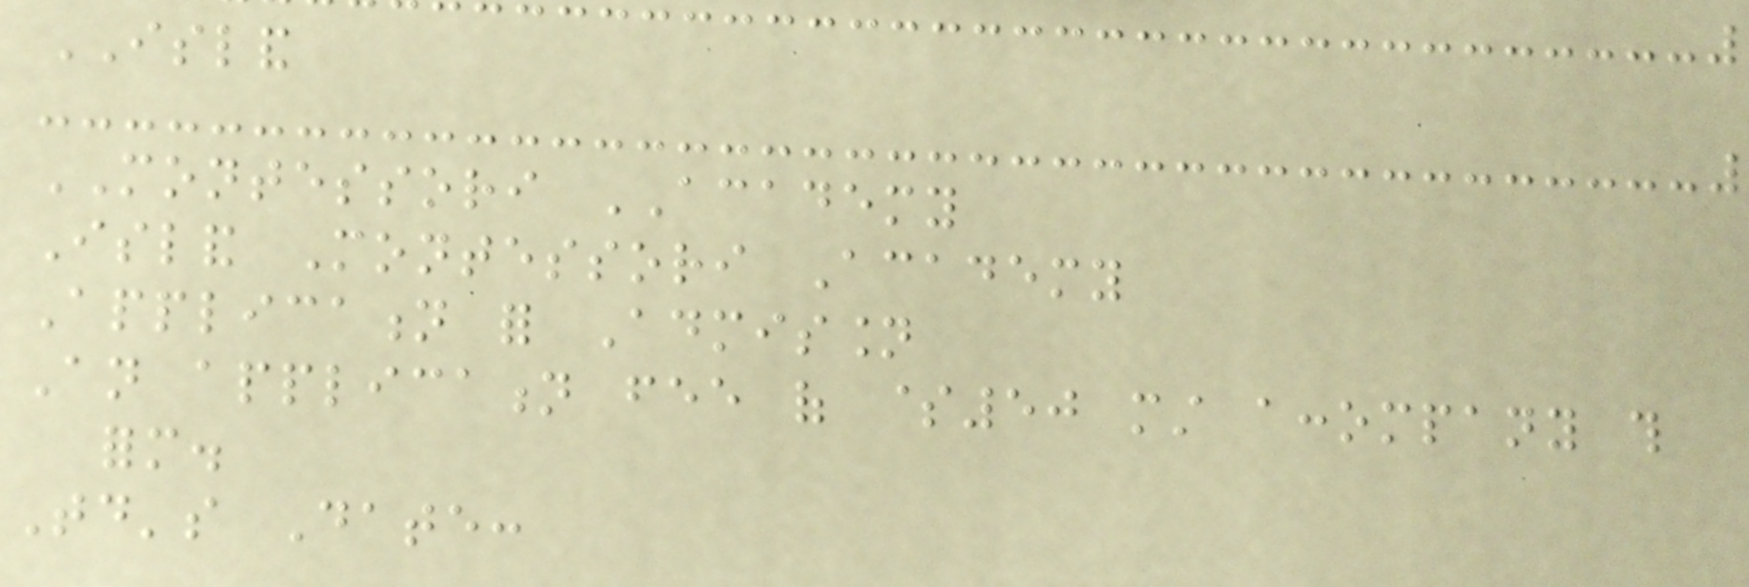ISLAND
MONTESSORI ACADEMY
Island Montessori Academy
Application for Admission
An application fee of $50 must accompany this
form.
Today's Date:
